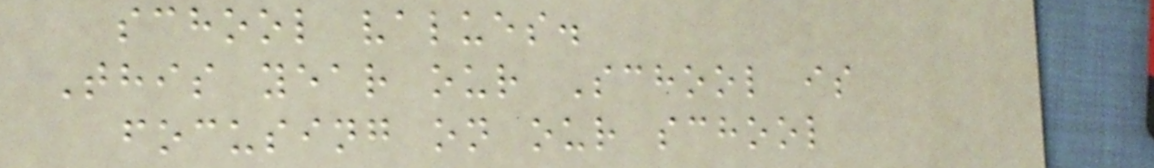school values.
This year our School is
focusing on our school
